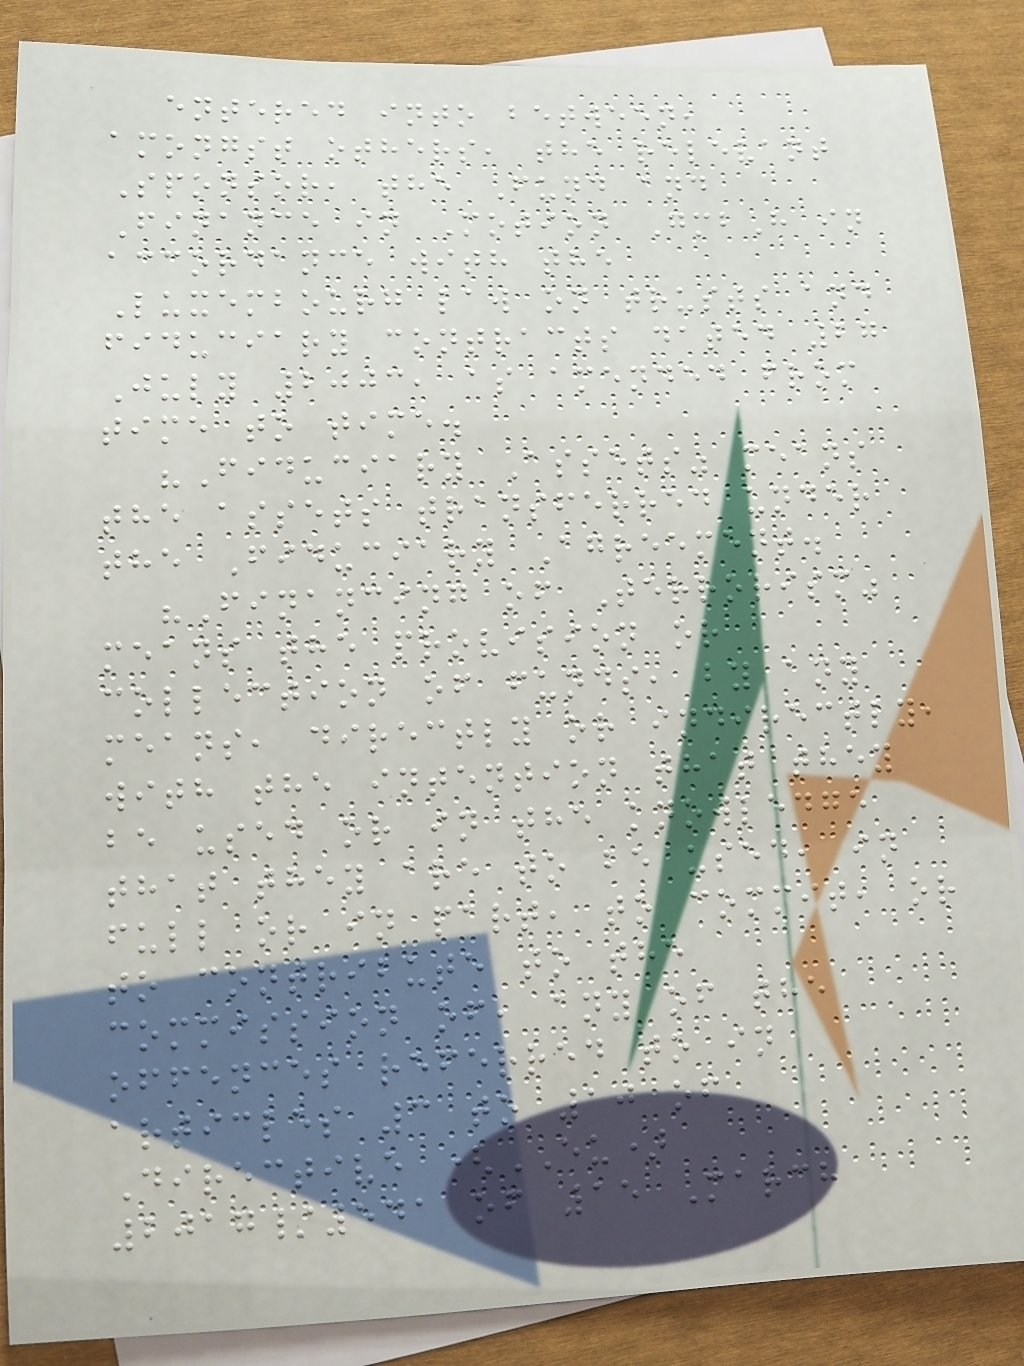entered into between,
amongst others, the relevant
Sponsor, the Fund and
Finance in Motion GmbH in
accordance with the
Luxembourg law on trusts and
fiduciary contracts dated 27
July 2003, as amended from
time to time.
"Fiduciary Assets" means
the assets transferred under
the Fiduciary Agreement.
"Financing of Terrorism"
means the provision or
collection of funds, by any
means, directly or indirectly,
with the intention that they
be used or in the knowledge
that they are to be used, in
full or in part, to commit, or
to contribute to the
commission of, any of the
offences referred to in
articles 3 to 10 of
Directive (EU)
2017/541 of 15 March
